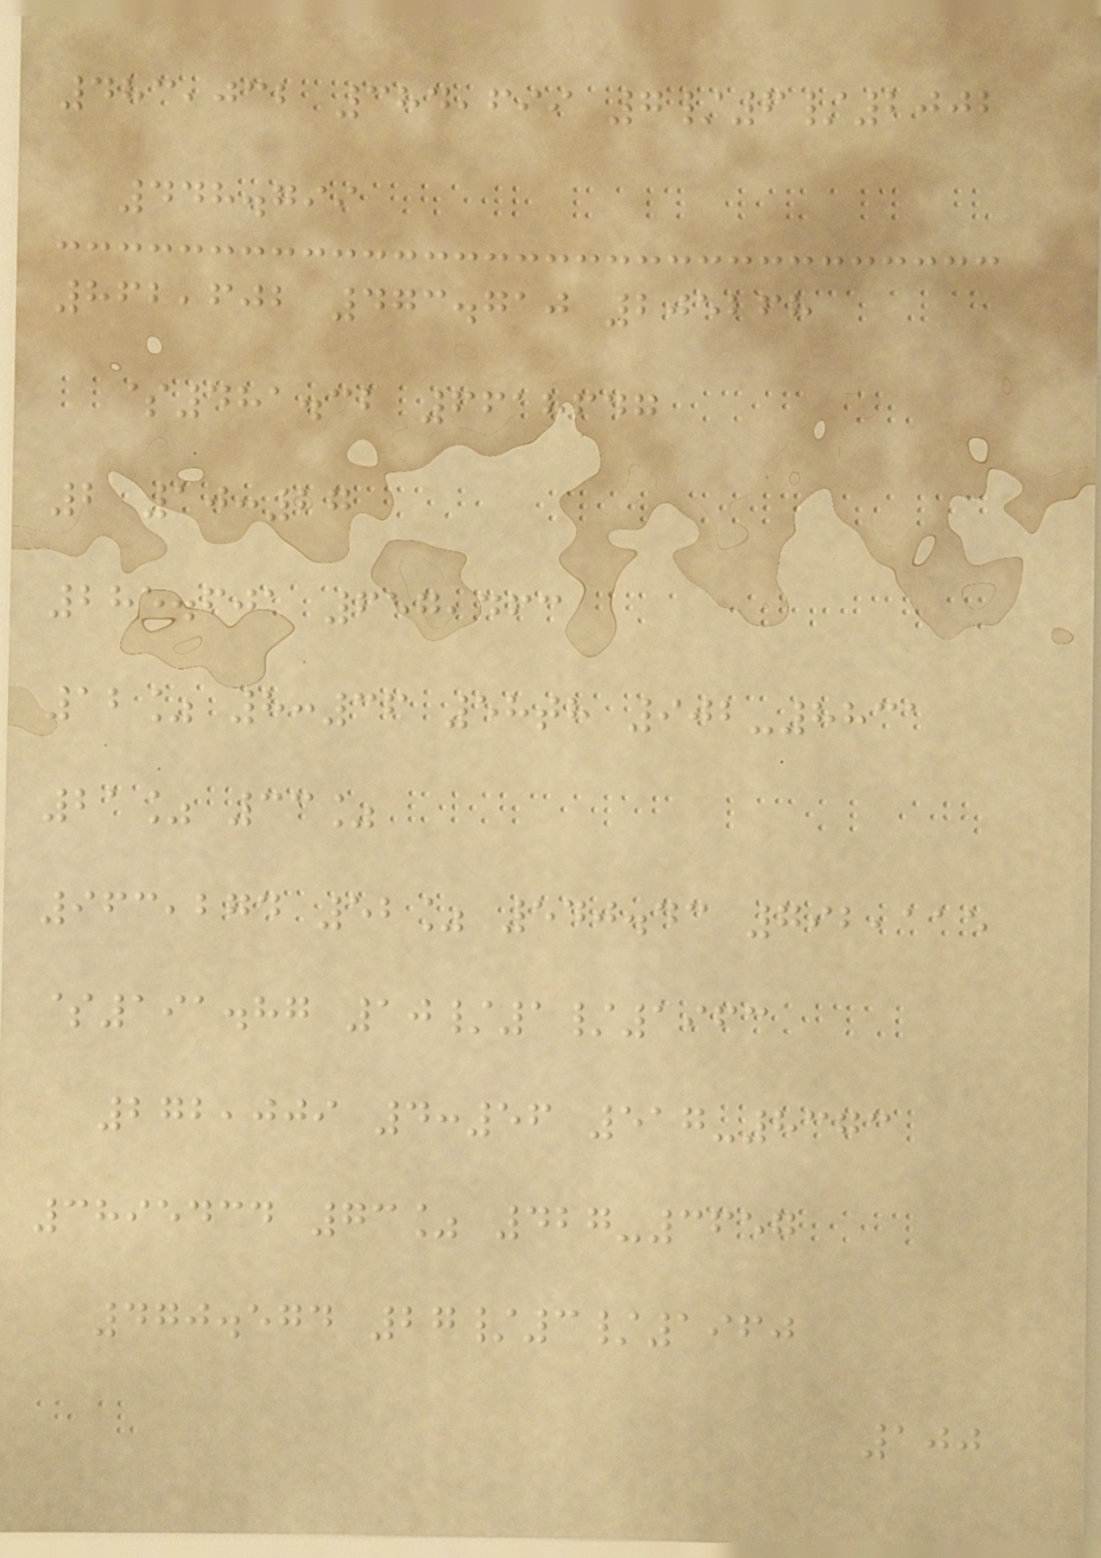483,032 384,699 7/6/2002
448.799
862,602 473.710 205268
$481.32 6618647
2 10:27
285.601 657,463
12% 8:36 58th 902-8831
21% 33%
963,274 52% 540.43 792,115
$191.87 10/1/1963
272,009 4:56 517-8373
3895434 73% 427-3657
470.574 27/3/1960
100
